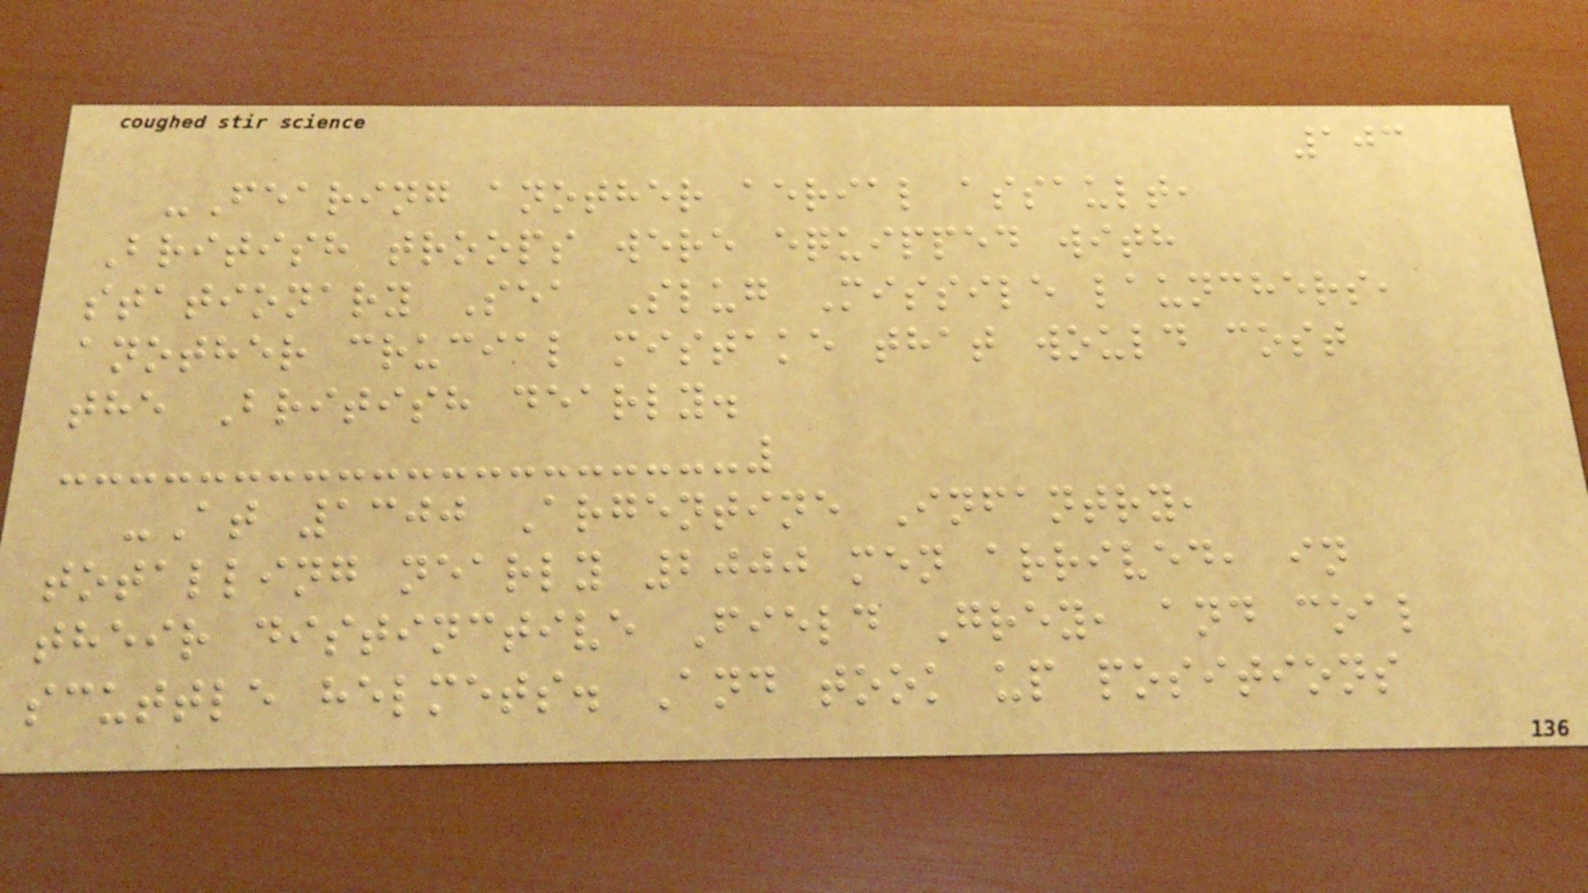103
-Fearing another aerial assault,
British troops were equipped with
stationary Sea Slug Missile launchers,
another crucial mistake that would cost
the British dearly.
-At 1300 Argentine Infantry,
totalling nearly 2000 men arrived, in
their distinctive Field Grey, and coal
scuttle helmets. And took up positions
